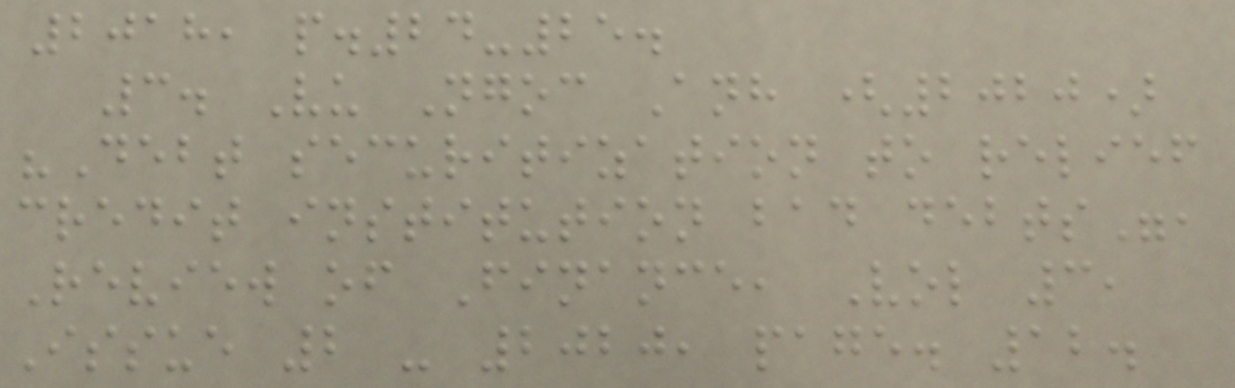2018, p.24-25.
3. Vu Ngoc Anh (2020)
"Debt securitization to relief
credit institution bad debts",
Review of Finance, Vol 3,
Issue 2 - 2020, page. 12.
